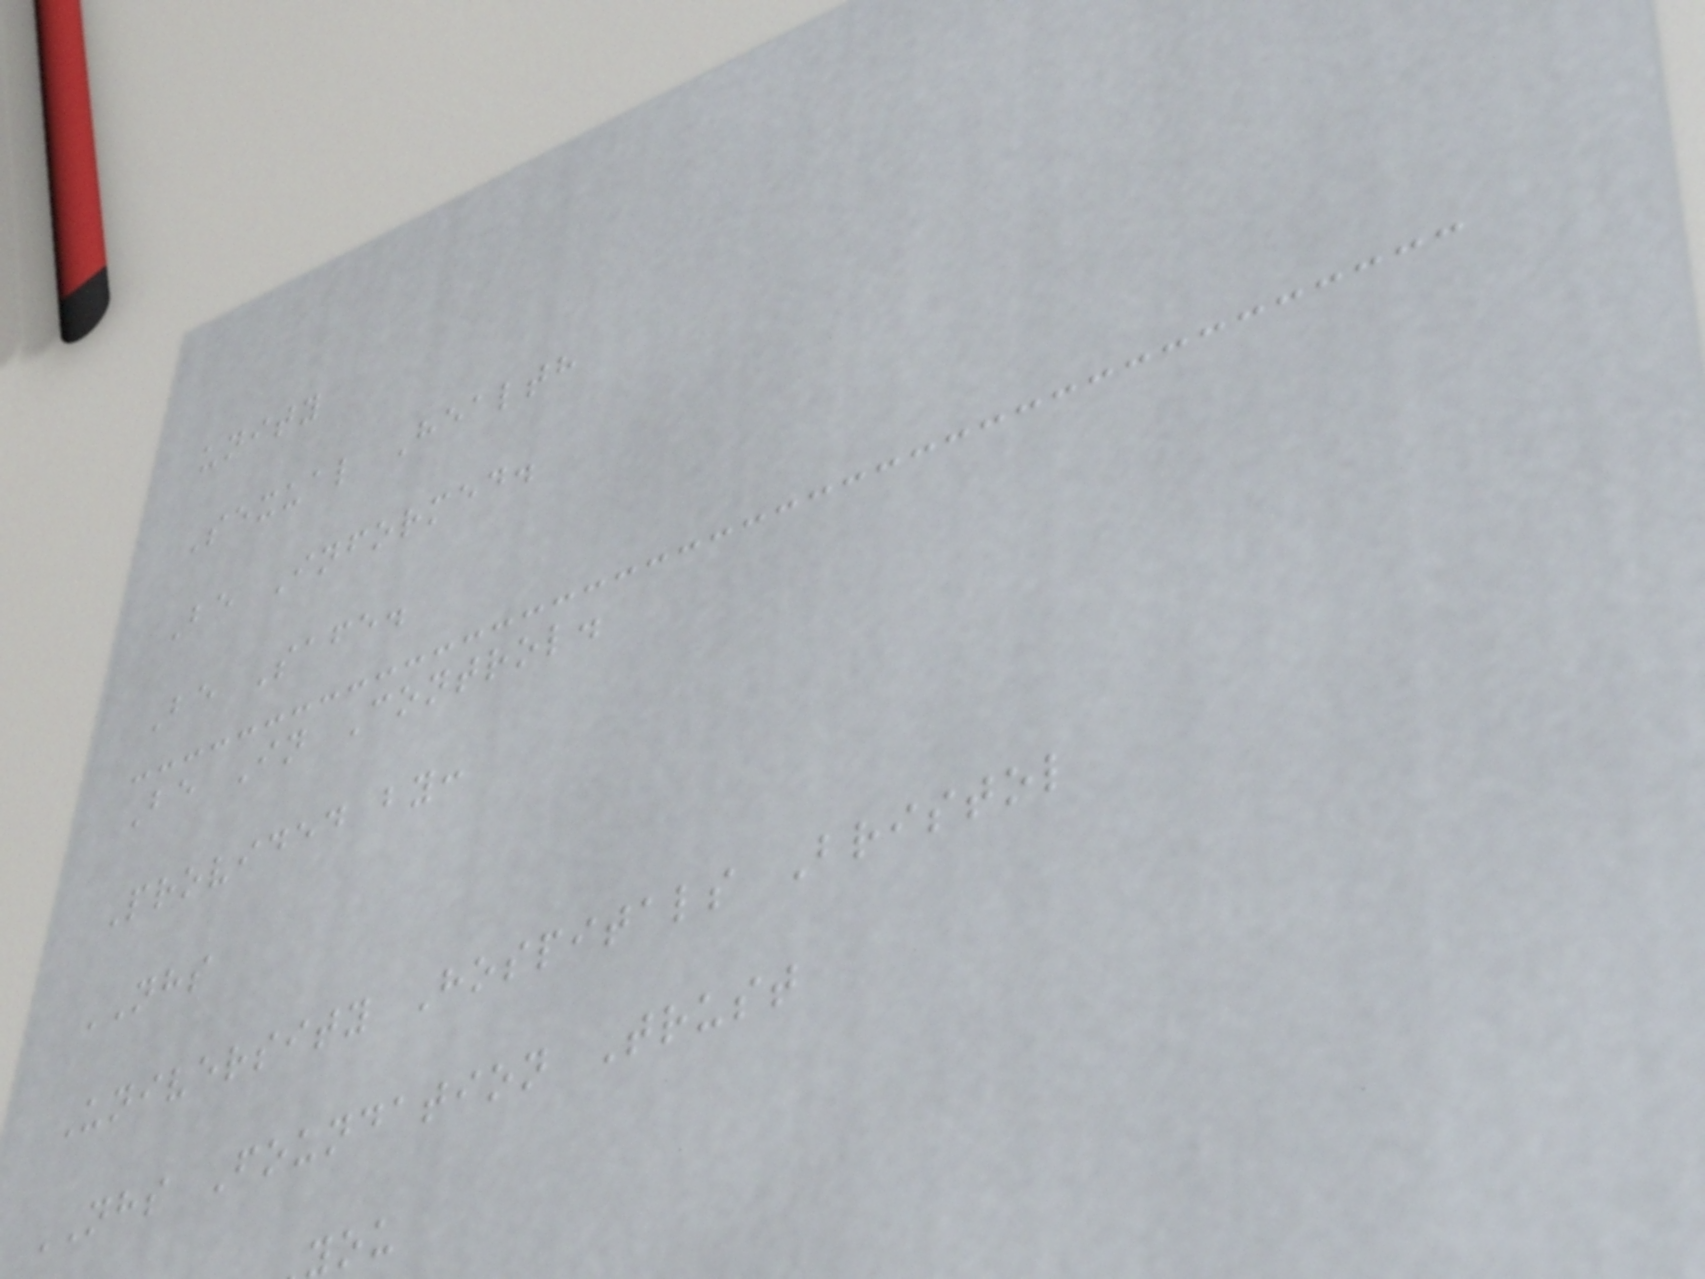unity
Sexual Health
Be Informed.
Be Safe.
Be In Control.
Provided by:
NHS
University Hospitals Bristol
NHS Foundation Trust
